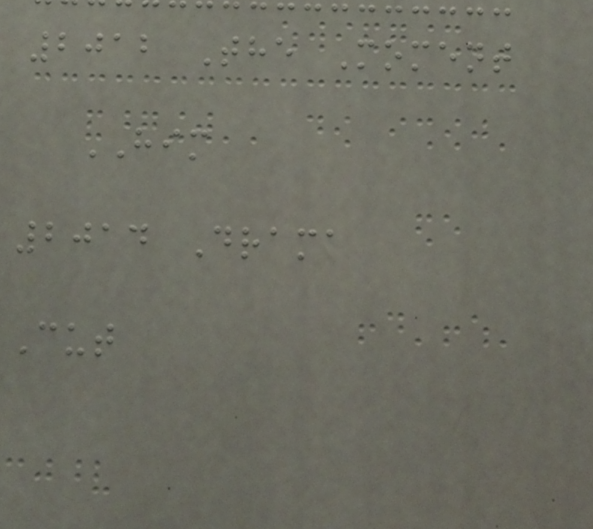2012 The Moment
HIM
2014 Drama
Cut
